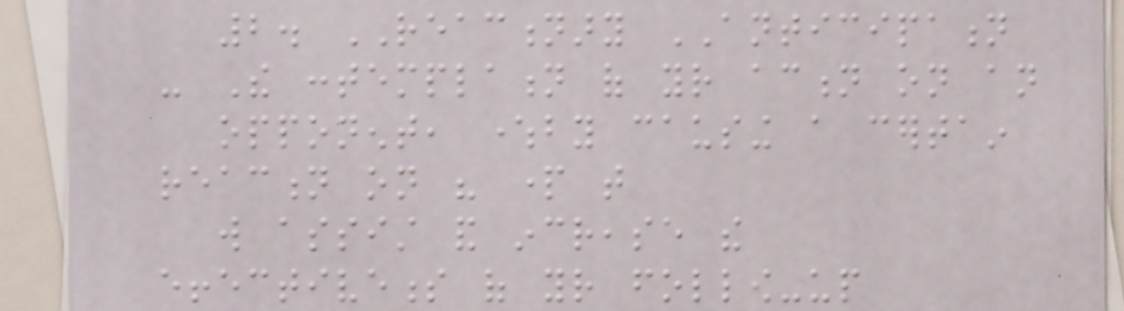2. REACTIONARY ANTICIPATION
- The contemplation of your action on an
opponent, whereby causing a certain
reaction on his part that
will assist and increase the
effectiveness of your follow-up
